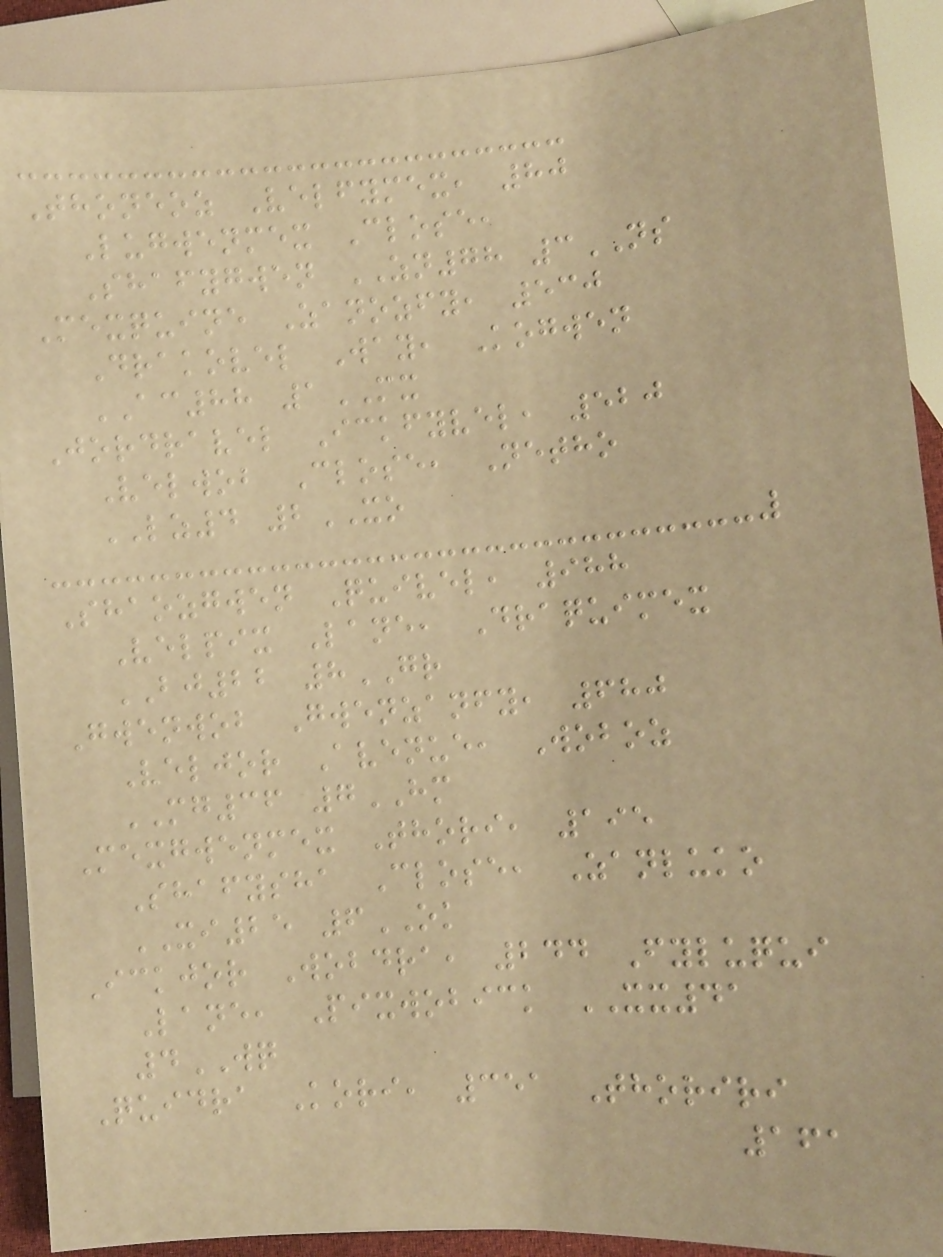Thoneoz Velfymex, 80
Lugwenmex Close,
Shafygwen ZN78 3NS
Mexquine Zanozfy, 530
Drakovel Way, Kogwen
AC88 1MX
Jordravel Ickfyvel, 520
Velwob Close, Netho
LZ4 2XO
Shaozgwen Quivel, 988
Velpix Lane, Draquimex
BJ22 8GR
Gwenwob Gwenzanfy, 680
Veljor Avenue, Woboz
MG36 7HM
Mexgwenmex Thori, 195
Shafysha Close, Zanluko
XI25 6OK
Ickjor Wobdra, 244 Fyluqui
Lane, Pixwobick XX41
4WQ
Quidra Kori, 351 Thoriri
161
